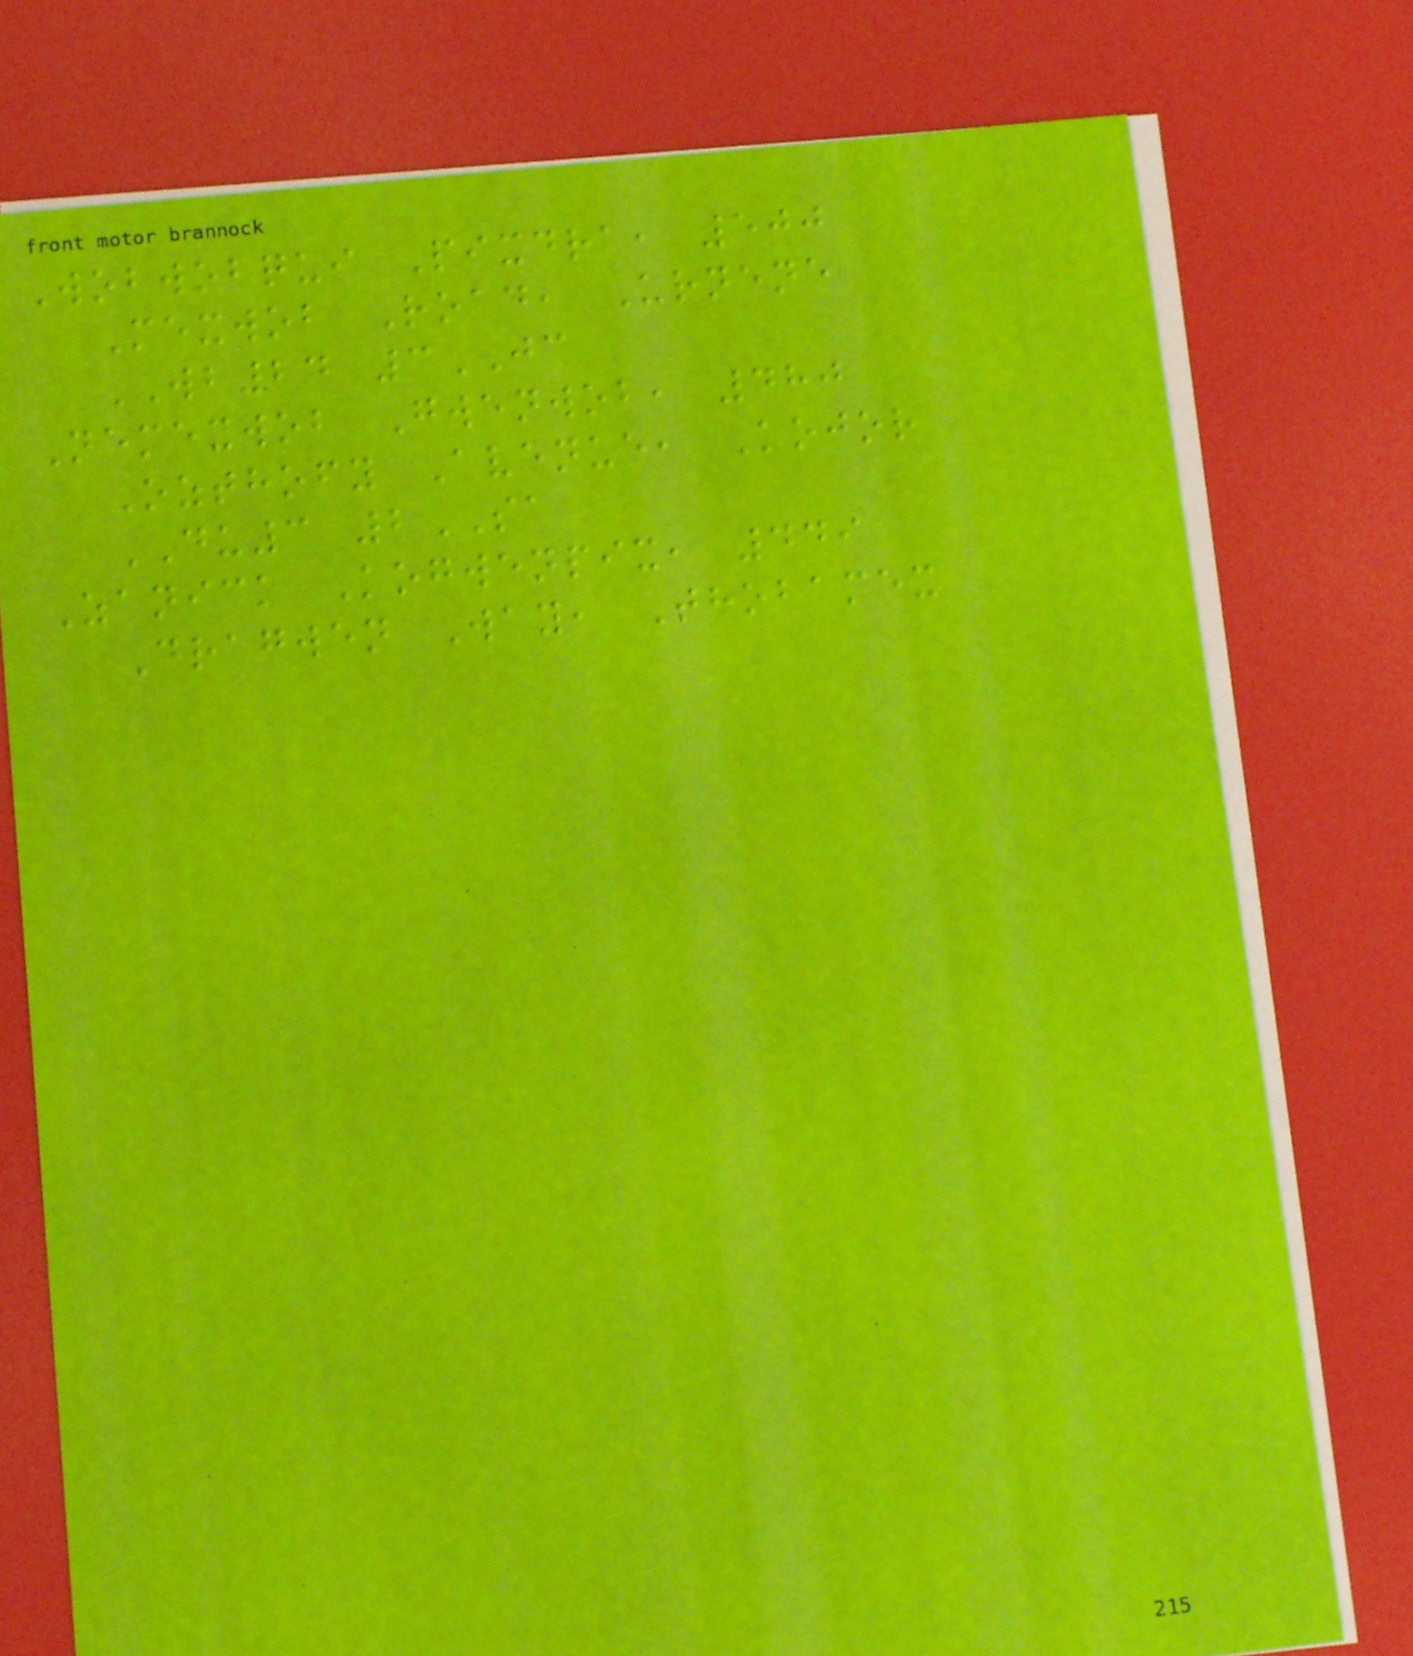Wobwobqui Pixdra, 500
Mexwob Road, Urnene
WB24 3JC
Nemexwob Gwenwob, 480
Ozthofy Avenue, Kojor
DU3 2SA
Zanick Kogwenpix, 449
Dragwen Way, Thobamex
